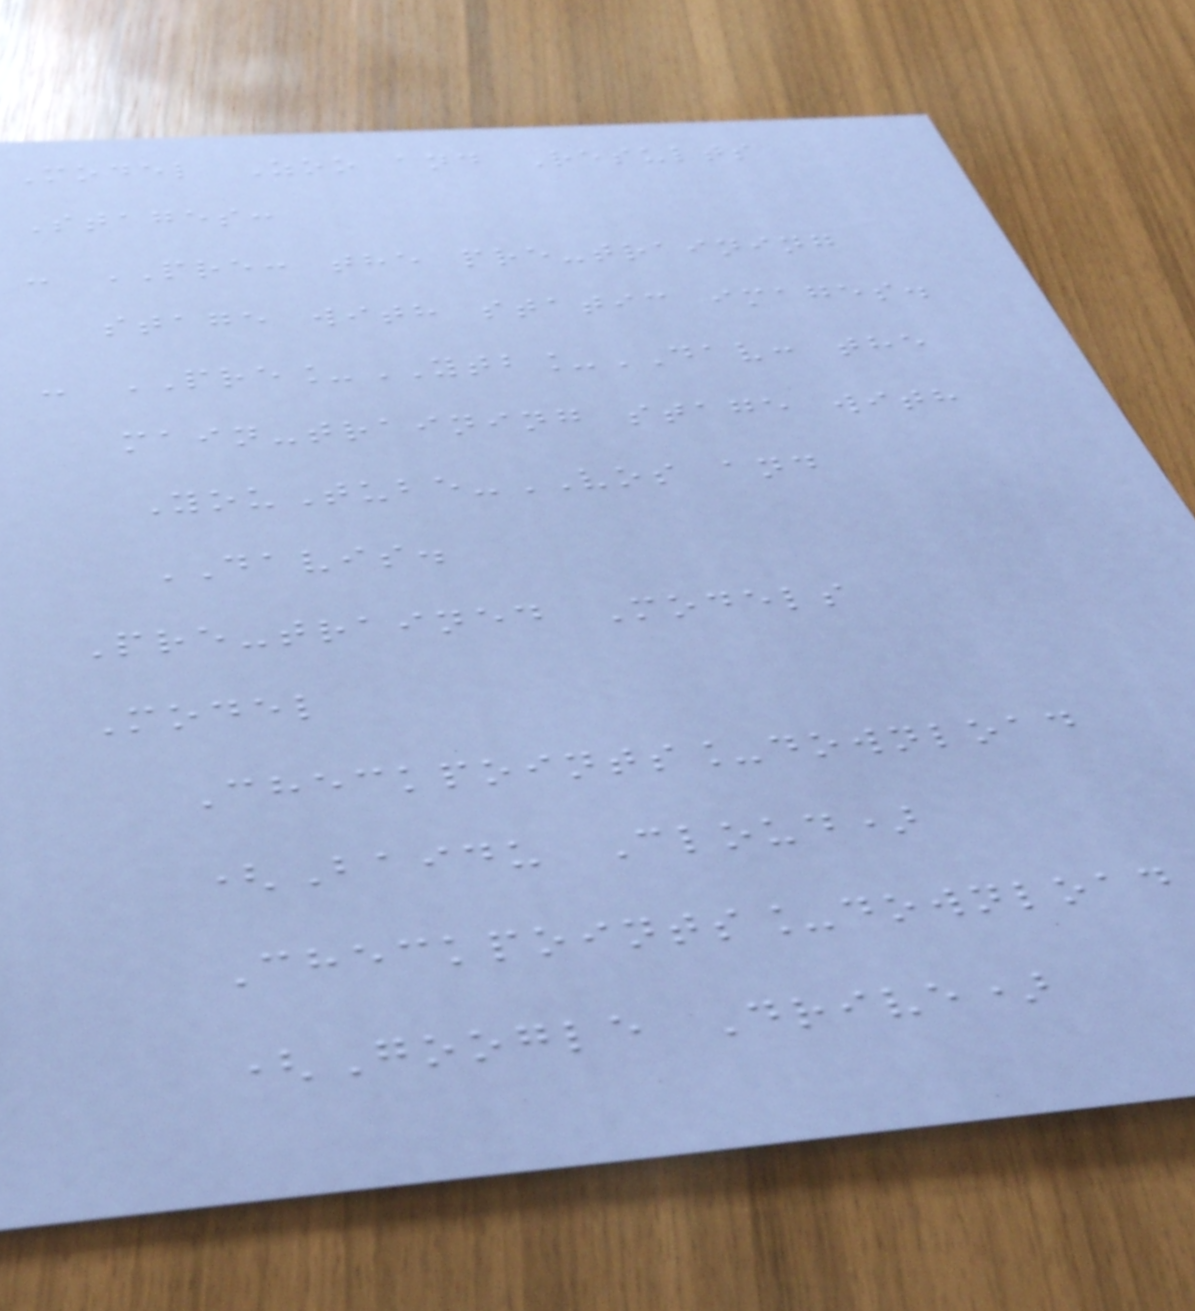Model Zoo and Results
Stages:
- PRE: the pre-training
stage with static images.
- PRE_YTB_DAV: the
main-training stage with
YouTube-VOS and
DAVIS.
Pre-trained Models
Model
Checkpoints_download
(Baidu Cloud)
Checkpoints_download
(Google Drive)
